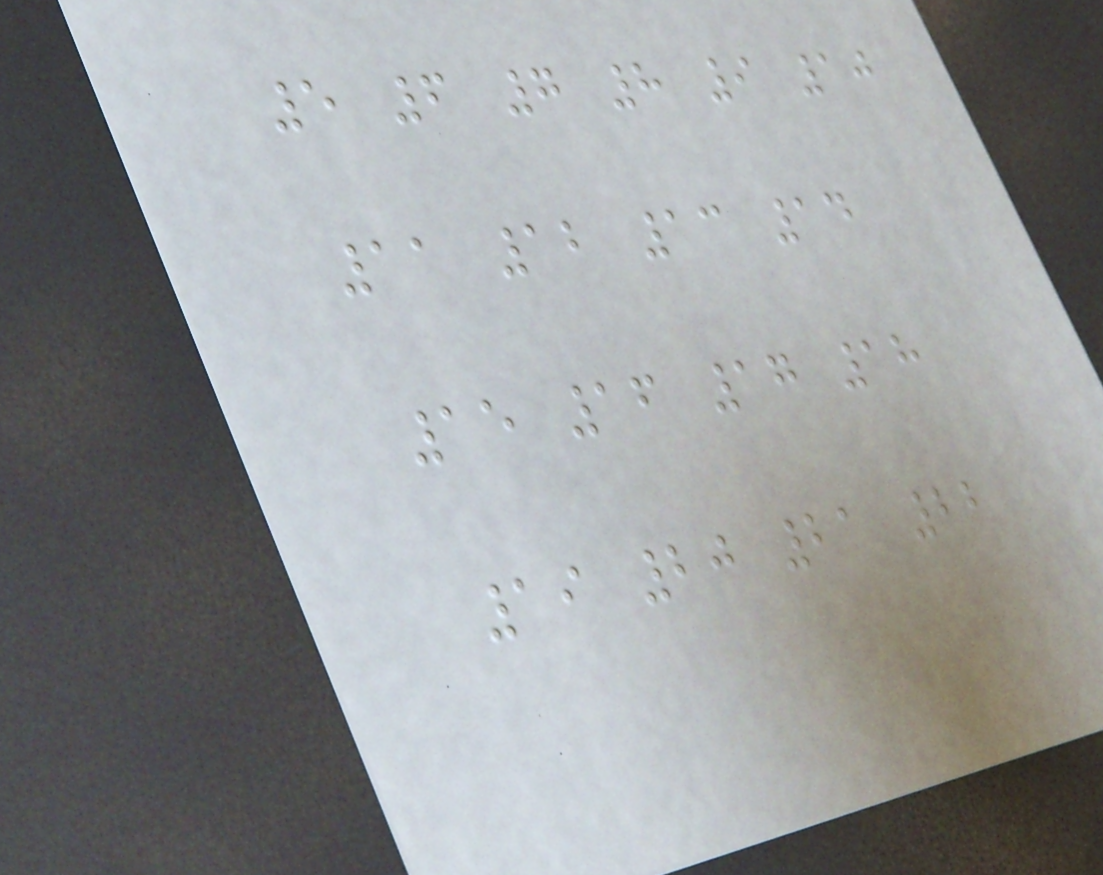5 6 7 8 9 10
11 12 13 14
15 16 17 18
19 20 21 22
